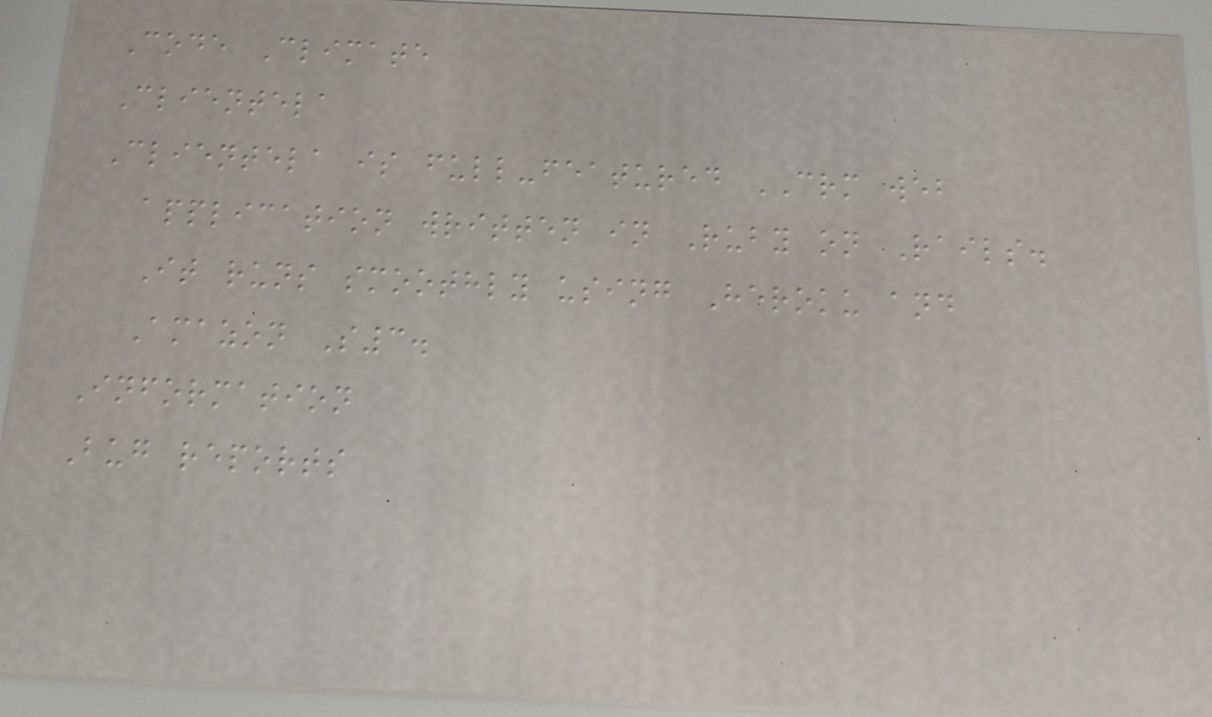Code Climate
Clientela
Clientela is full-featured CRM web
application written in Ruby on Rails.
It runs smoothly using Heroku and
Amazon S3.
Information
Bug reports
